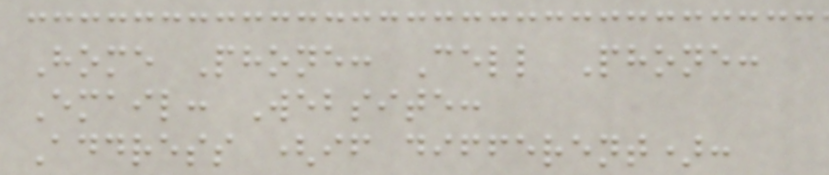Home Phone: Cell Phone:
Email: Website:
Address (if different):
